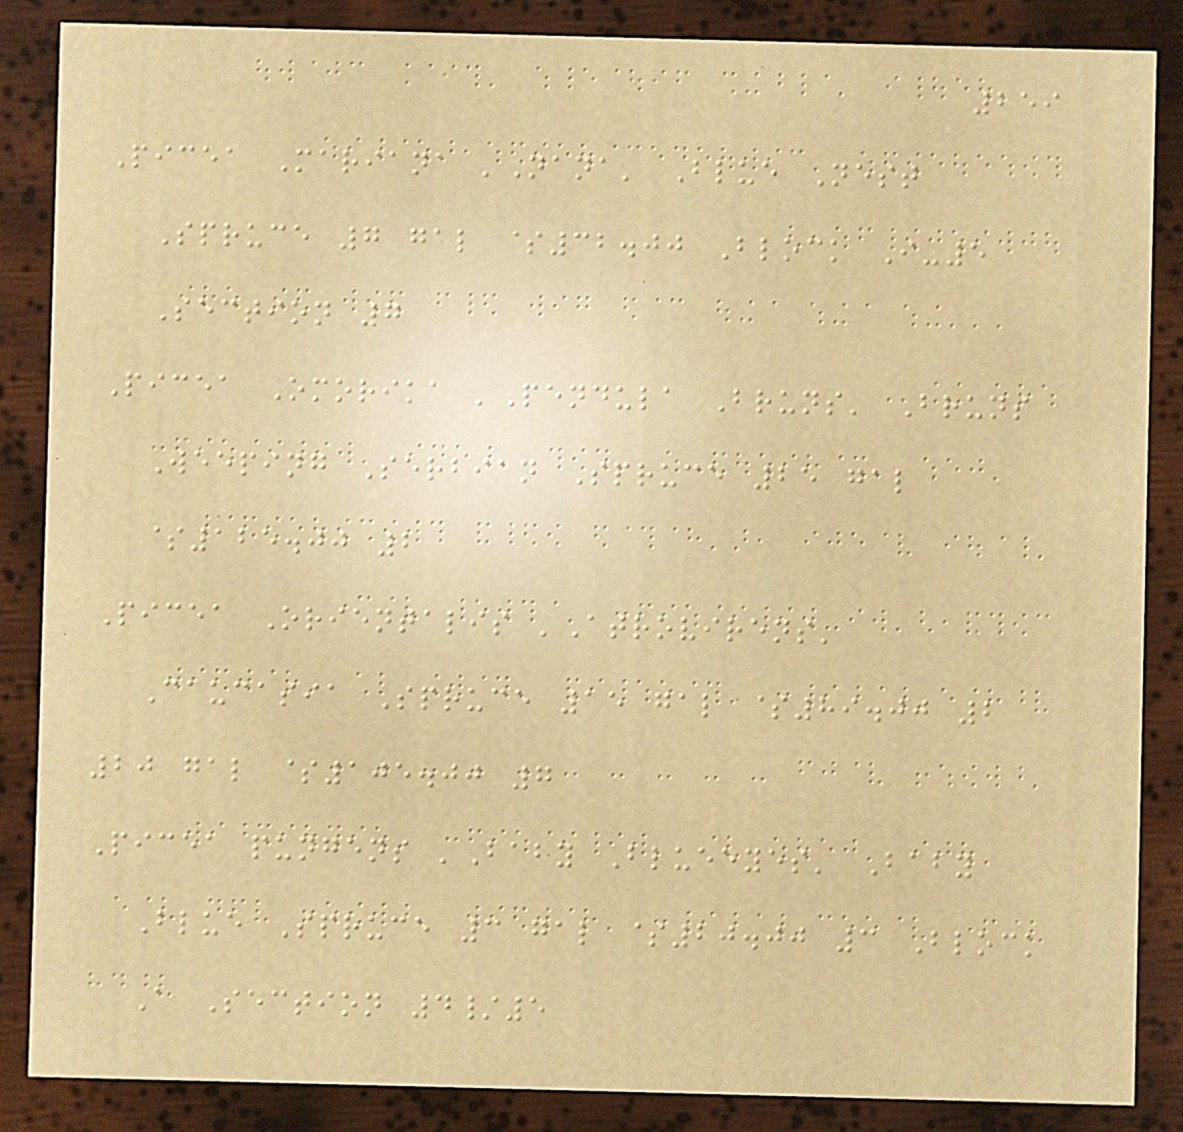259
Picea Mariana 'Nana' Blue Nest
Spruce 7 gal $32.00 Block I-5
Section 7
Picea Omorika 'Pendula Bruns' Bruns
Weeping Serbian Spruce 25 gal
$125.00 2
Picea Orientalis 'Atrovirens'
Caucasia Spruce 15 gal $89.00 2
20 gal $105.00 7
Picea pungens 'Baby Blueeyes' Baby
Blue Spruce 3 gal $20.00 3 Block
A Section 4/5
